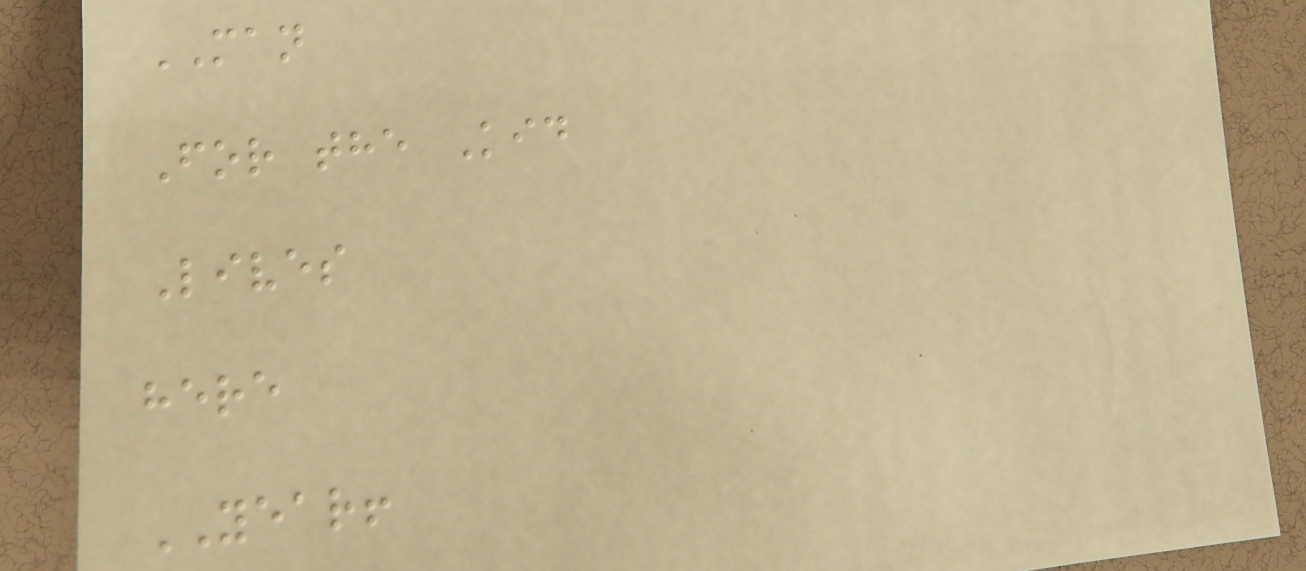MAN
For the Kid
Lives
here
YEAR!
